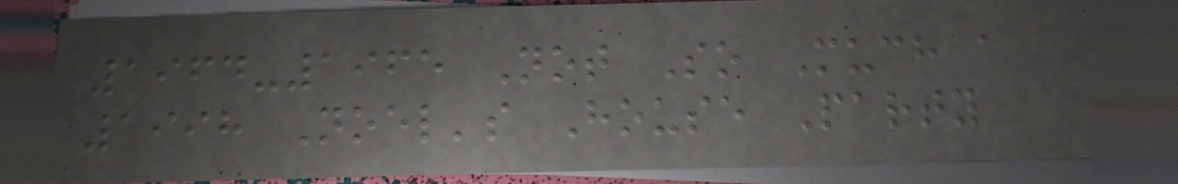1964-1965 Not So Much a
1998 Noel's House Party
